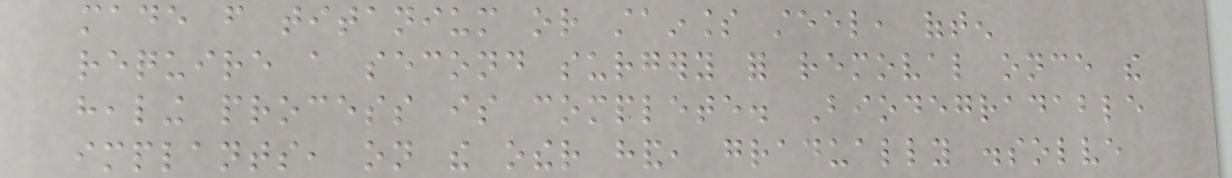made from titanium or stainless steel, often
require a second surgery for removal once the
healing process is complete. Biodegradable
implants, on the other hand, gradually dissolve
